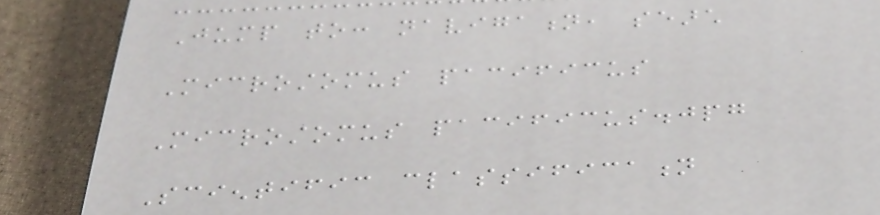Jump to: navigation, search
Microstomus pacificus
Microstomus pacificus.jpg
Scientific classification
